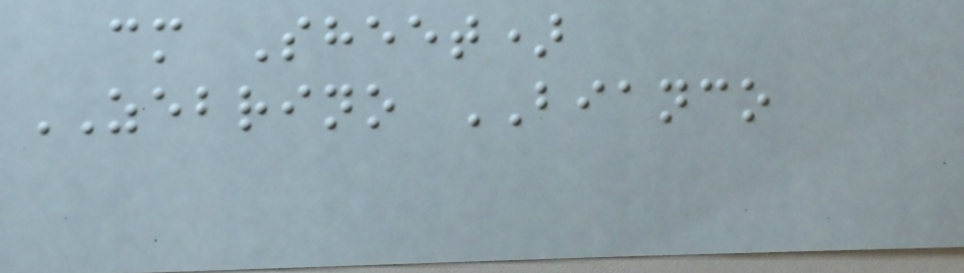cm Sheet)
ZEBRINO BIANCO
